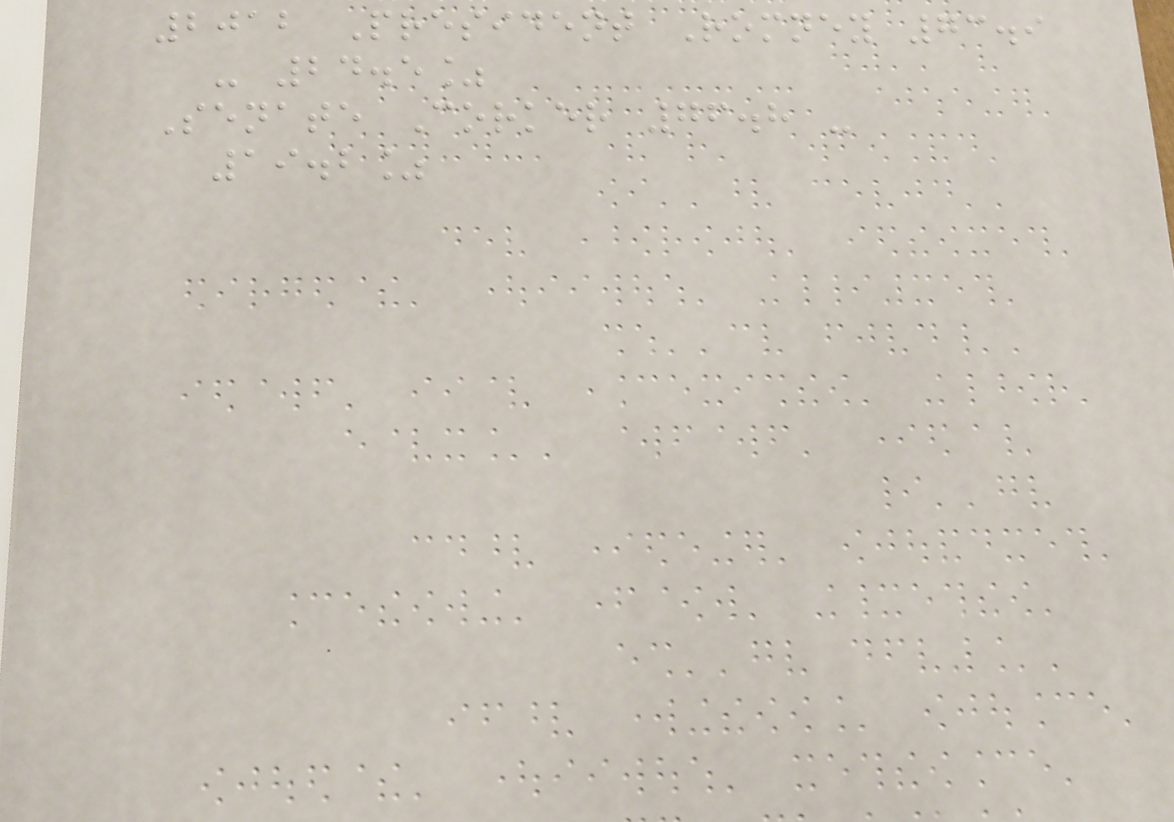2012 President Romney 73.9
- 24.5%
Senate Corker 76.8 -
19.2%
